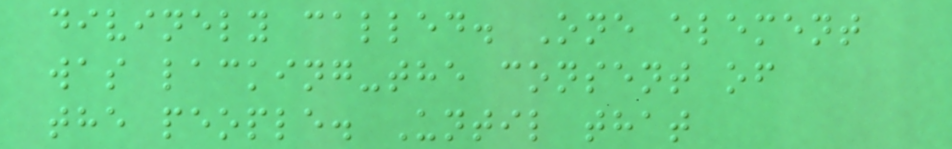divinely called. One element
was lacking-the consent of
the people. Until that
